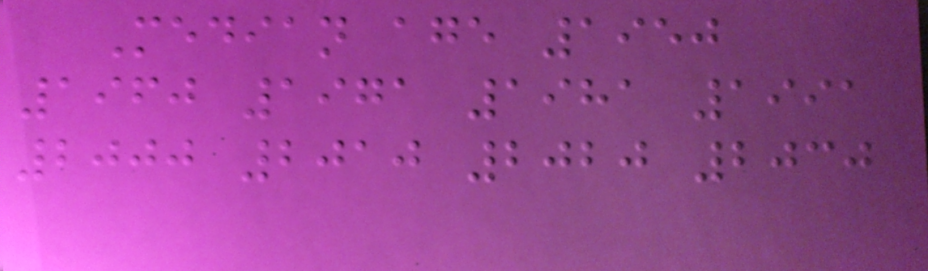Median age 1950
1960 1971 1981 1991
2000 2010 2020 2030
